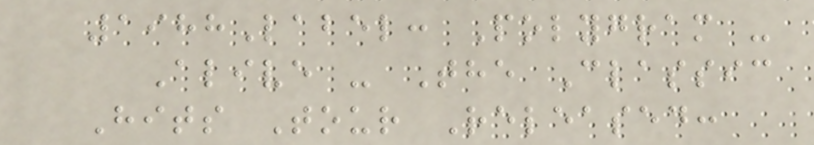1988Label: Polygram -
Alive - The Classic
Hits Tour Released:
